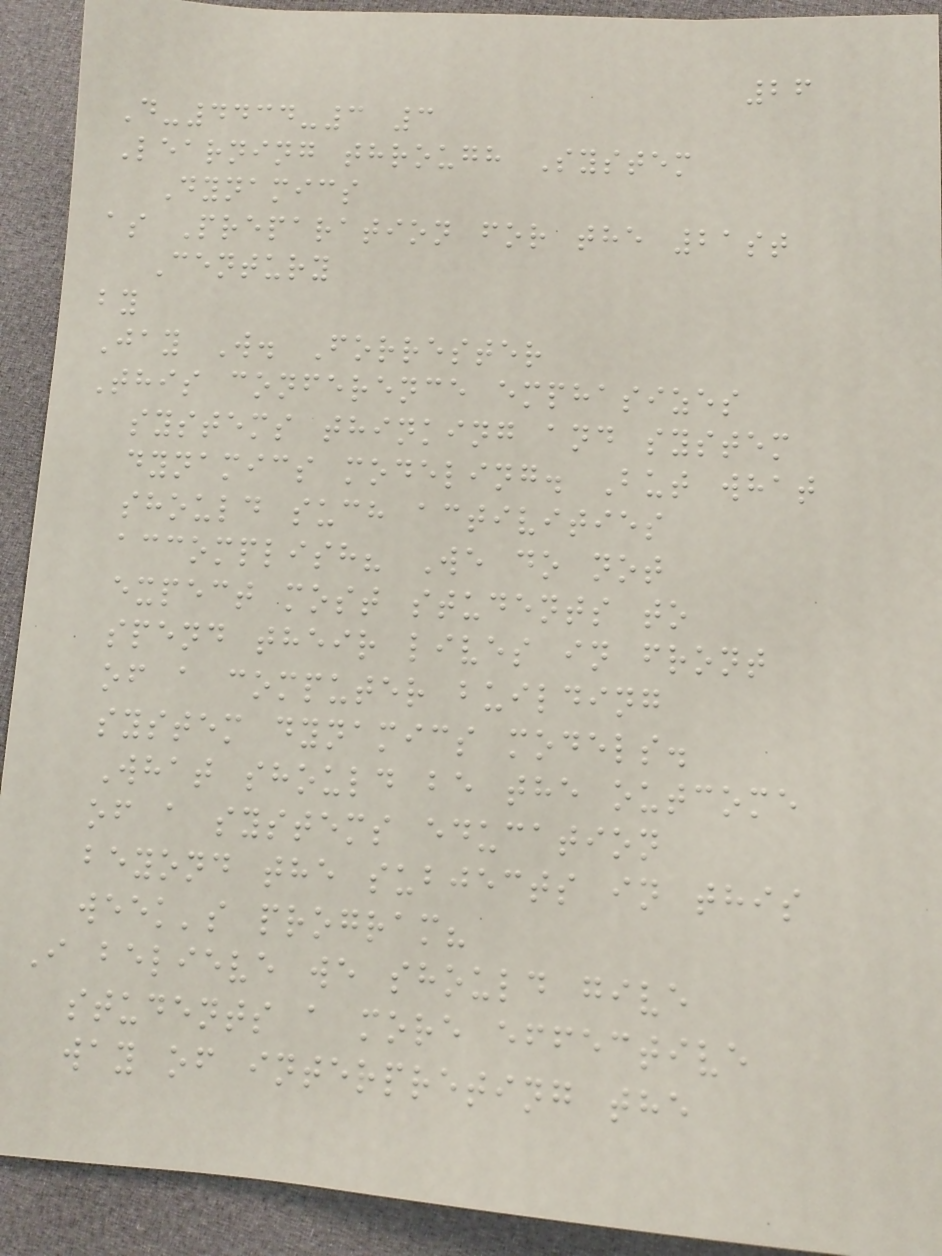26
D-4434-3 3
Learning through System
Dynamics
as Preparation for the 21st
Century
by
Jay W. Forrester
This conference emphasizes
systems thinking and system
dynamics modeling. But what
should such activities
accomplish? We do not
expect most students to
spend their lives in front
of a computer building
system dynamics models.
What should be the outcome
of a systems education
beyond the subjects in this
week's program?
I believe we should give
students a more effective
way of interpreting the
